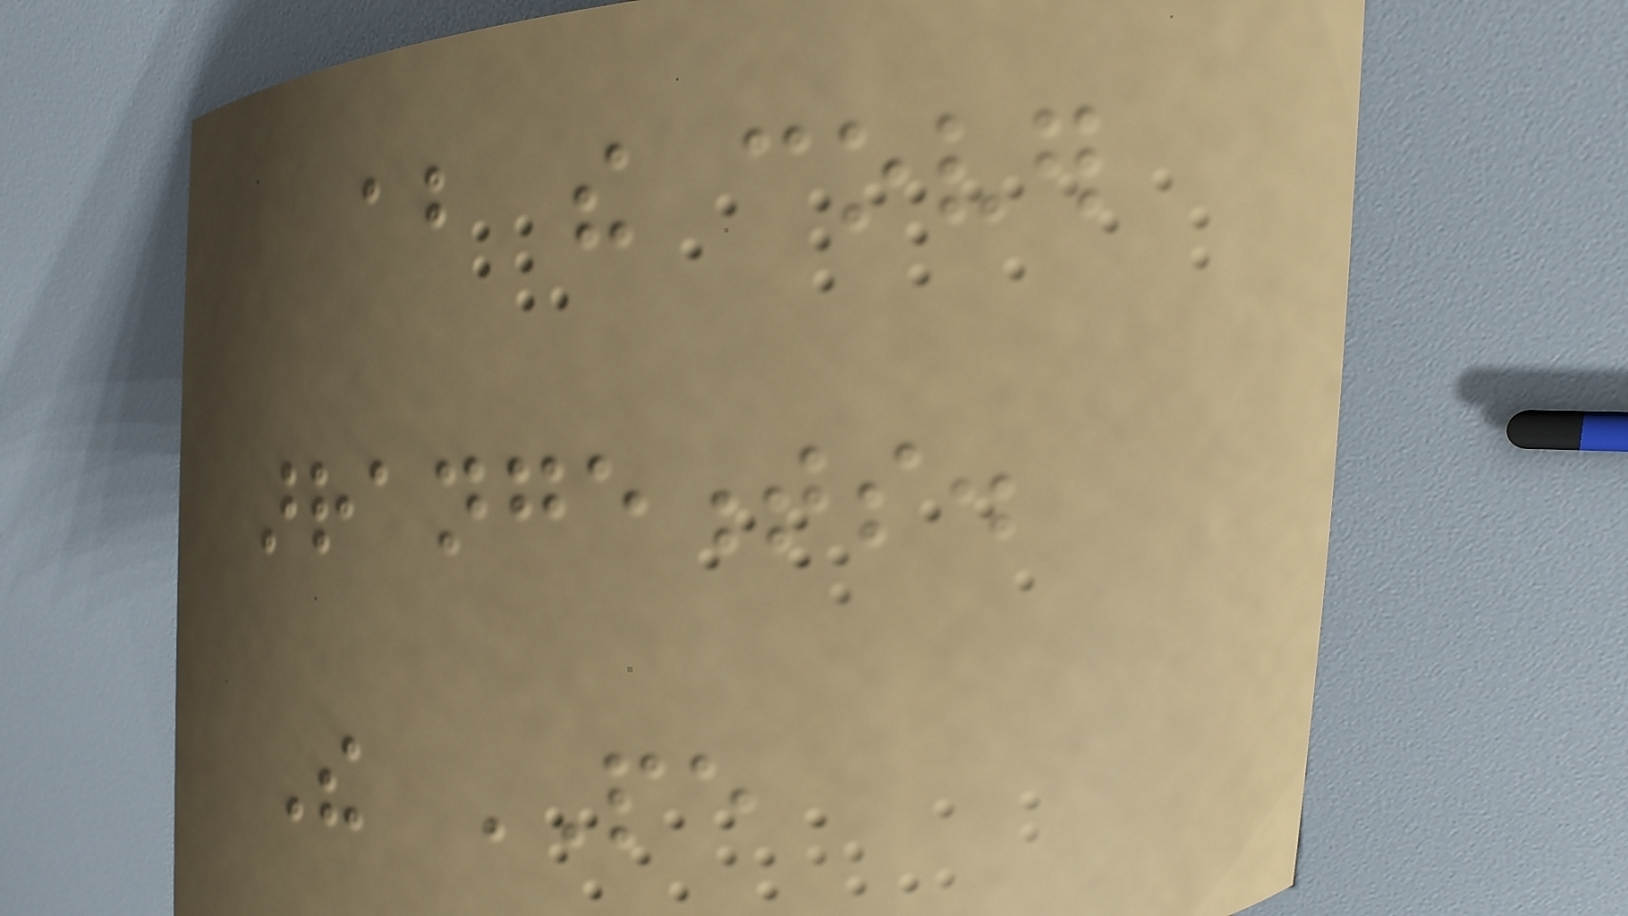about the cover
arrangements.
The PE
